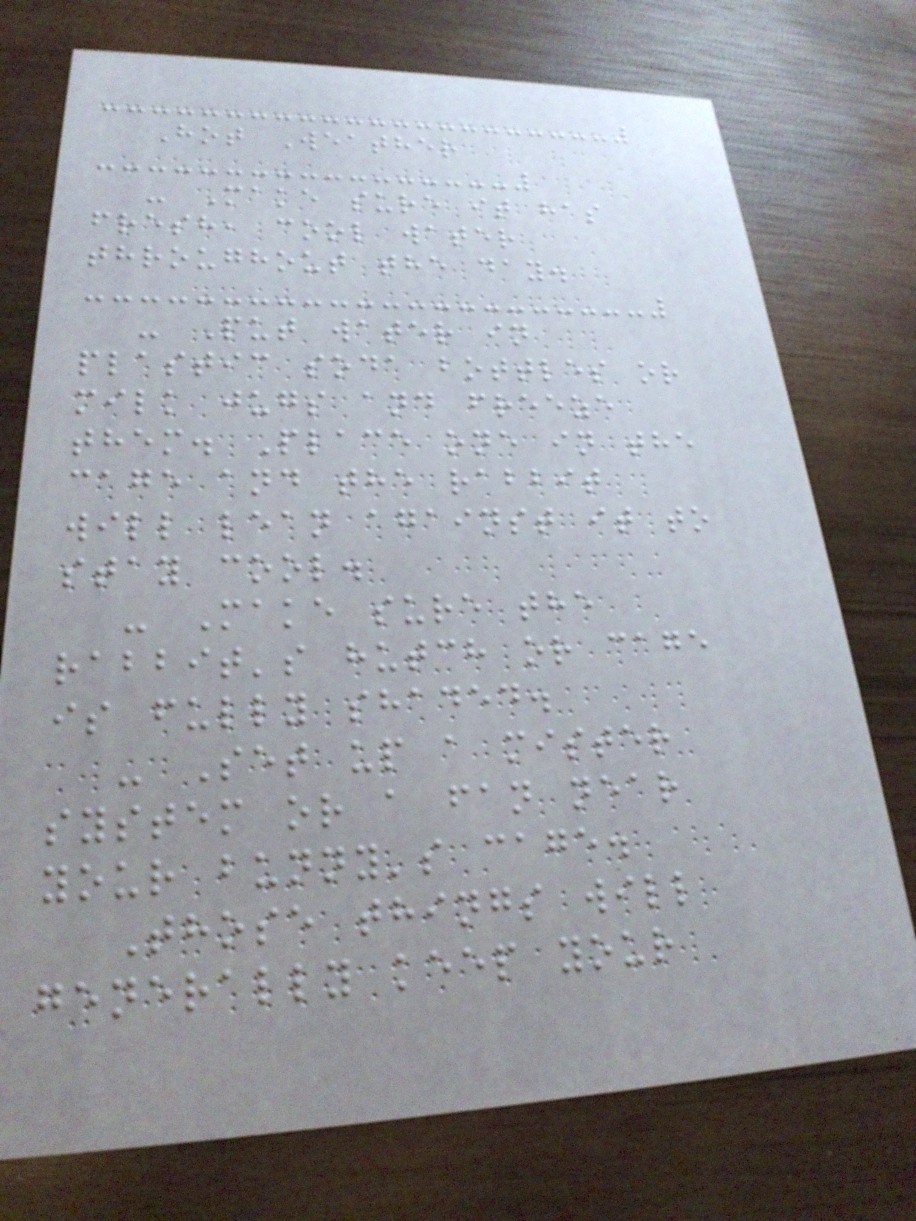Hot Weather
- Make sure it has
fresh, cool water
throughout the day.
- Put water in
plastic soda bottles or
milk jugs and freeze
them. Place one in the
cage and the rabbit
will lean against it to
stay cool.
- Make sure the
rabbit's hutch or cage
is fully shaded.
- Set up a mister
system or a fan near
your bunny's cage.
Those things will
generally keep your
